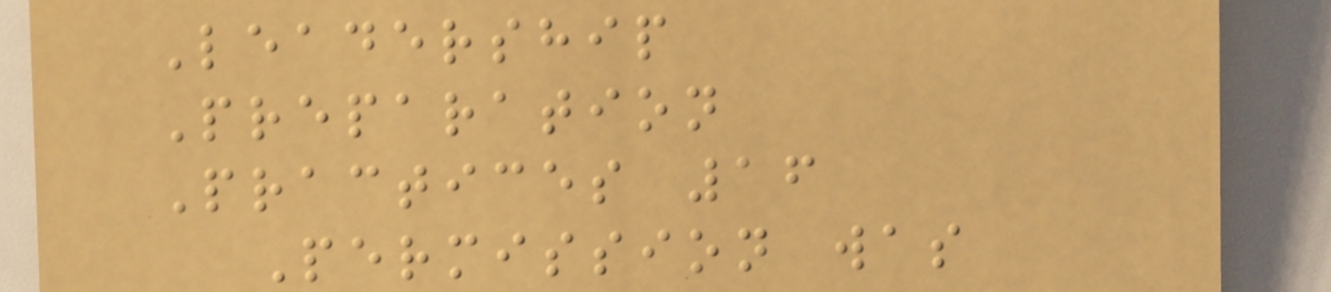Leadership
Preparation
Practices 16
Permission was
